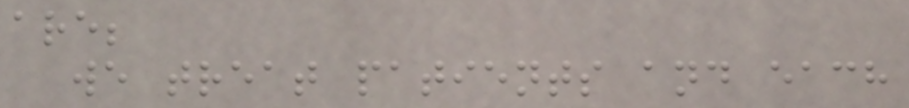are;
we treat patients and each
